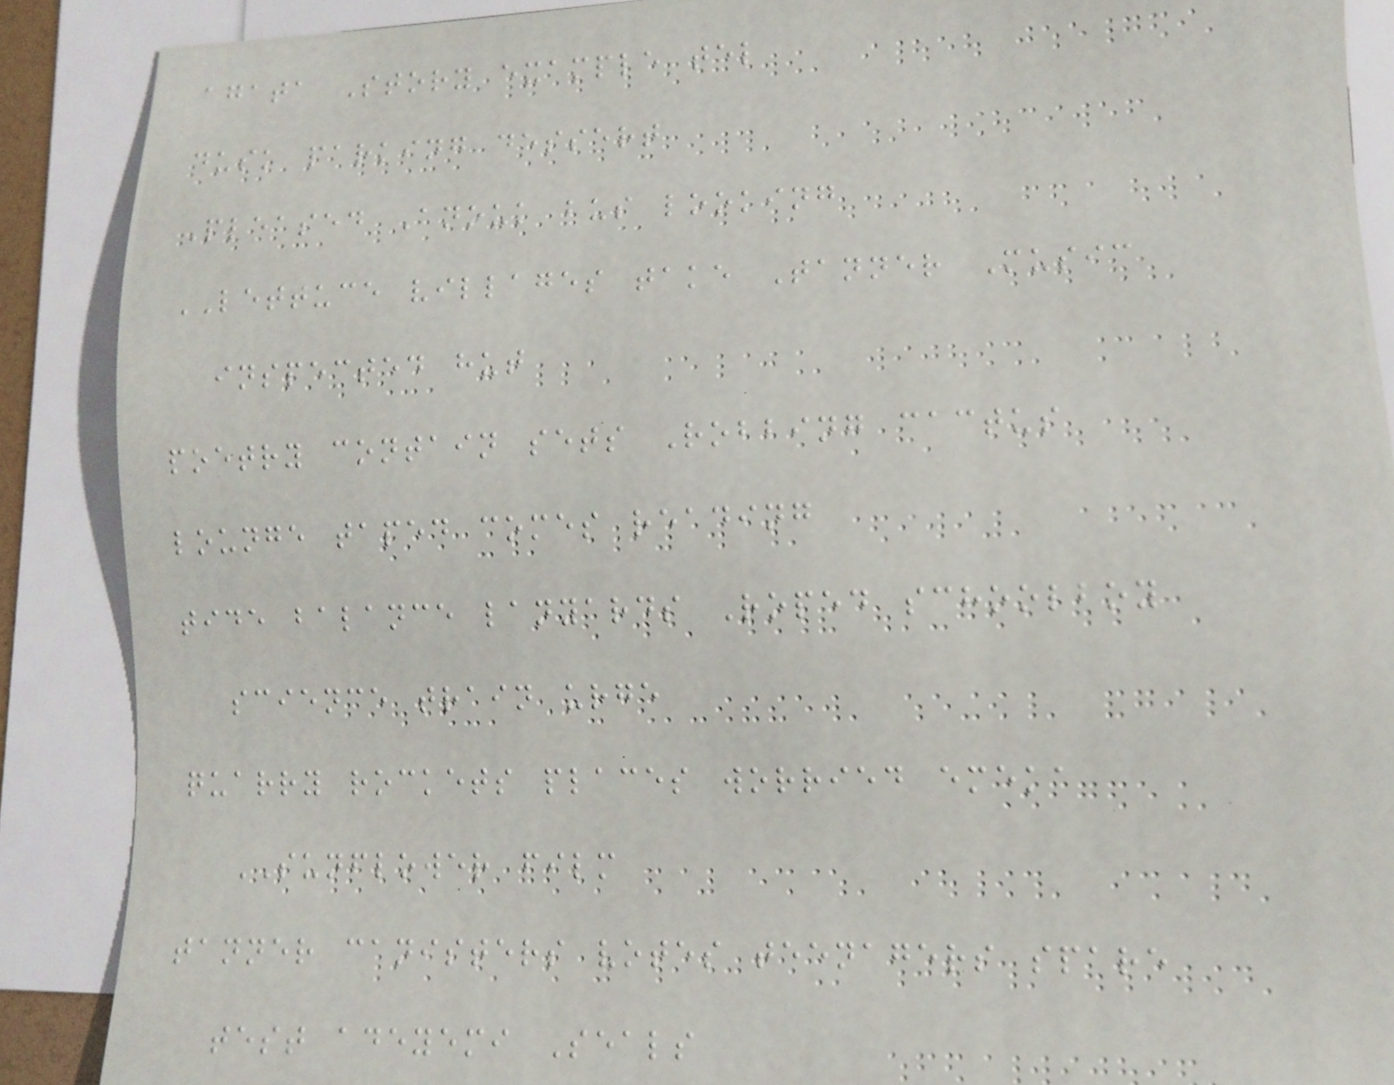agata Story example tel
dusk parking dessert
Pleased Anouk bus looking
LETTUCE villages take Tanner Music
inspected hut
poetry contain sets Robbing cactus
lounge taped comes reading
tide balance lanyards Roped schoolboy
science train urge
quarry rockets places worried emeka
SUNFLOWER film
tanner canisters votes teenagers spare
test adeyemi Seals
